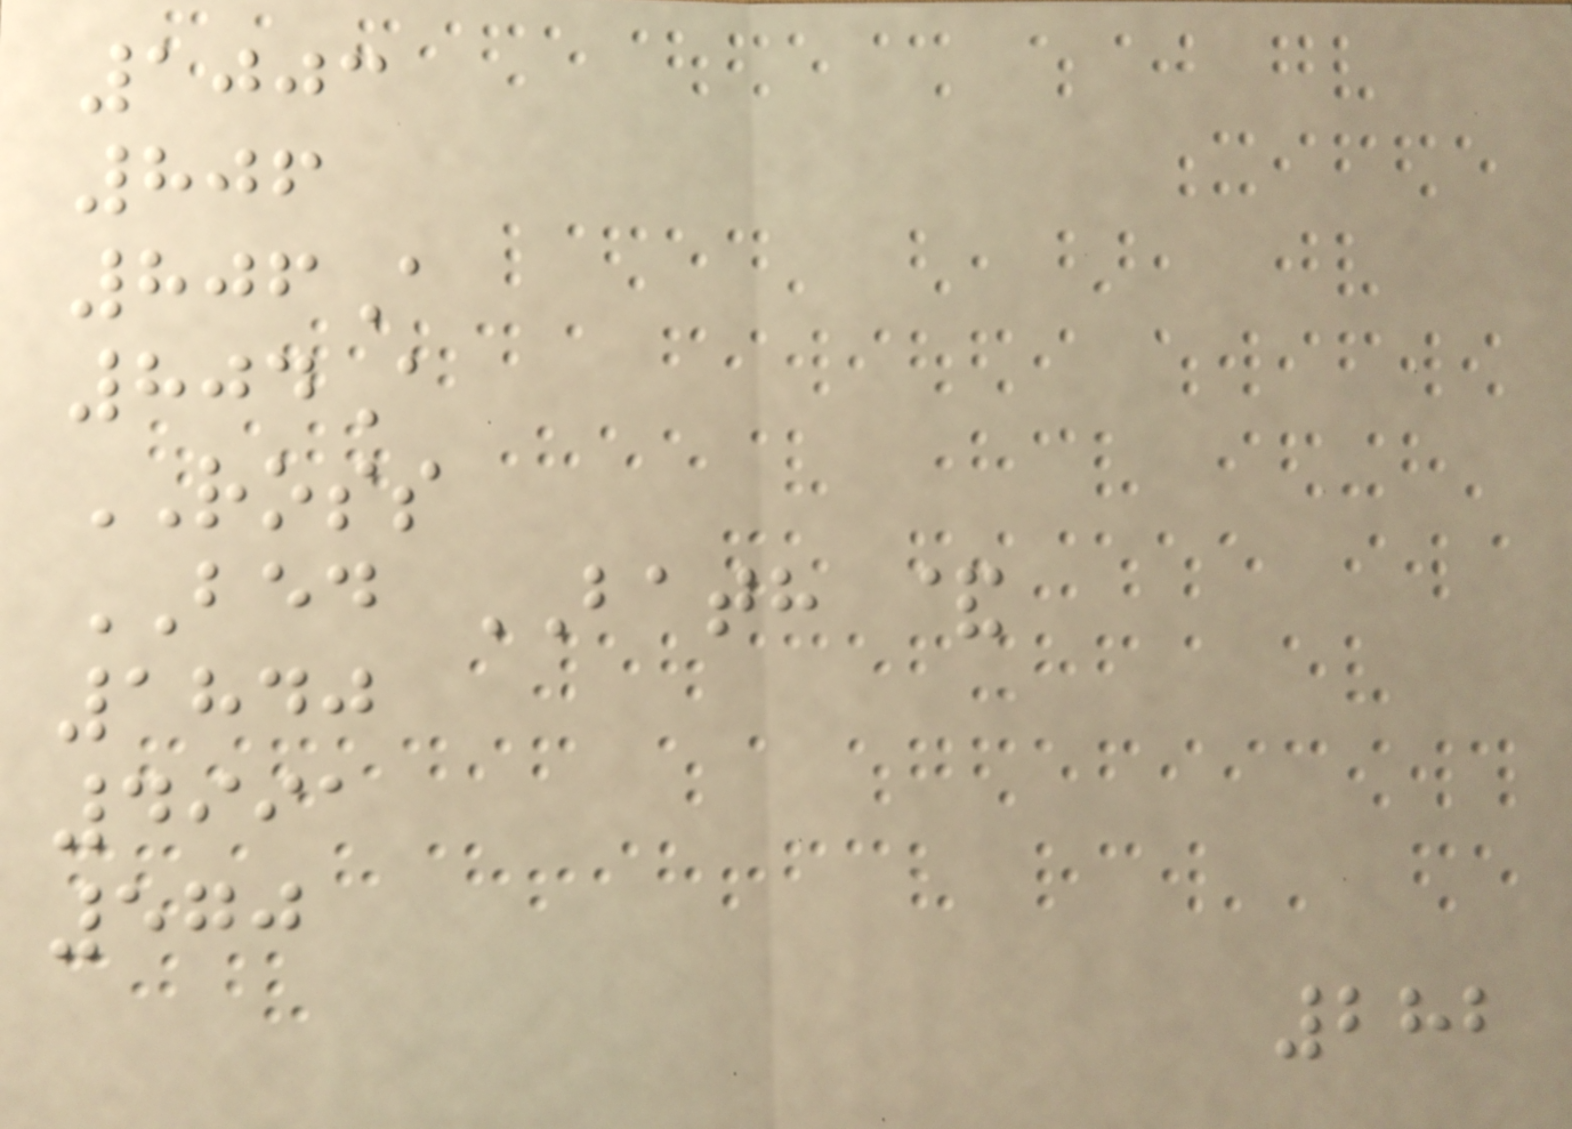1003
806
806A
804A
ROSS
BED BATH &
1840
4991
570
282
